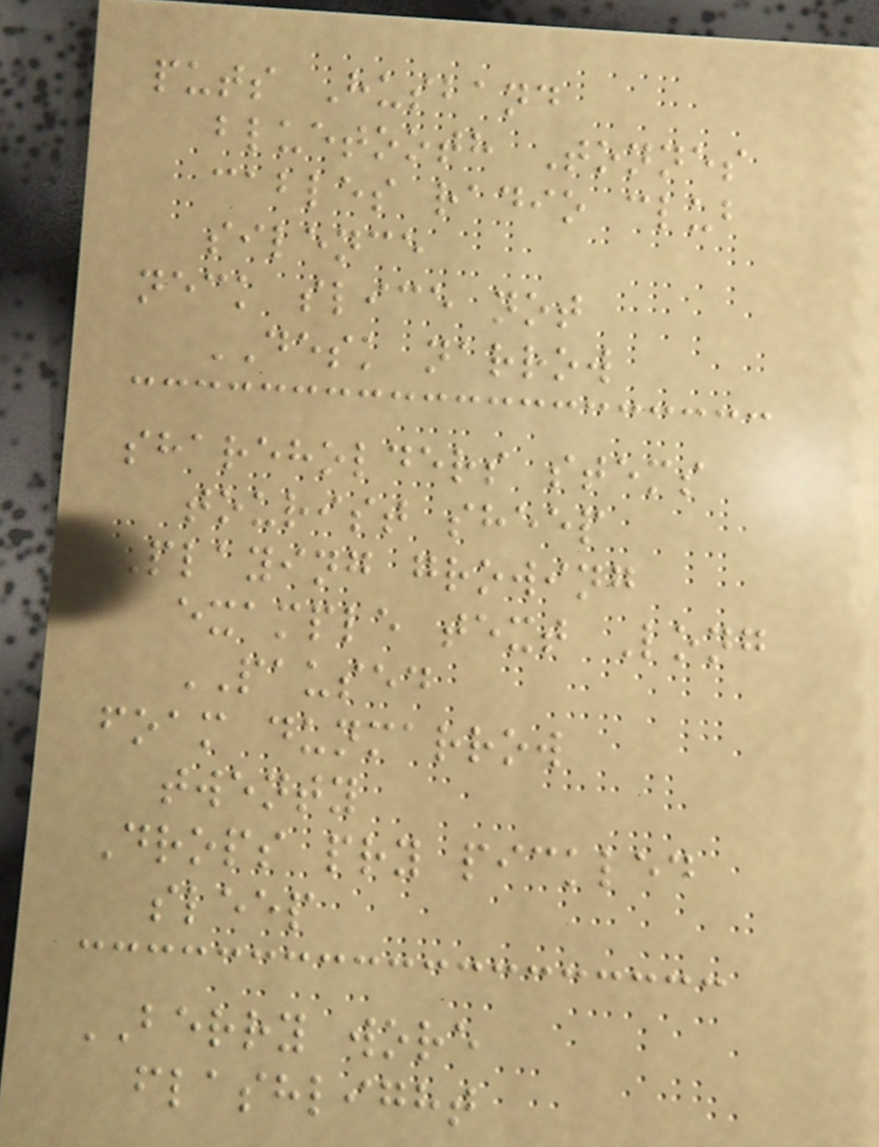puts Husband
bluetooth Tonnes
cables radio club
silence
neck slice not
DESK narrow
shareholders stems
tourist sheep
Playing growing
example text Long
PAUSED
foam dunmarrow
twenty
Drops pry pickled
sleep
BERRY wore
flashlight
